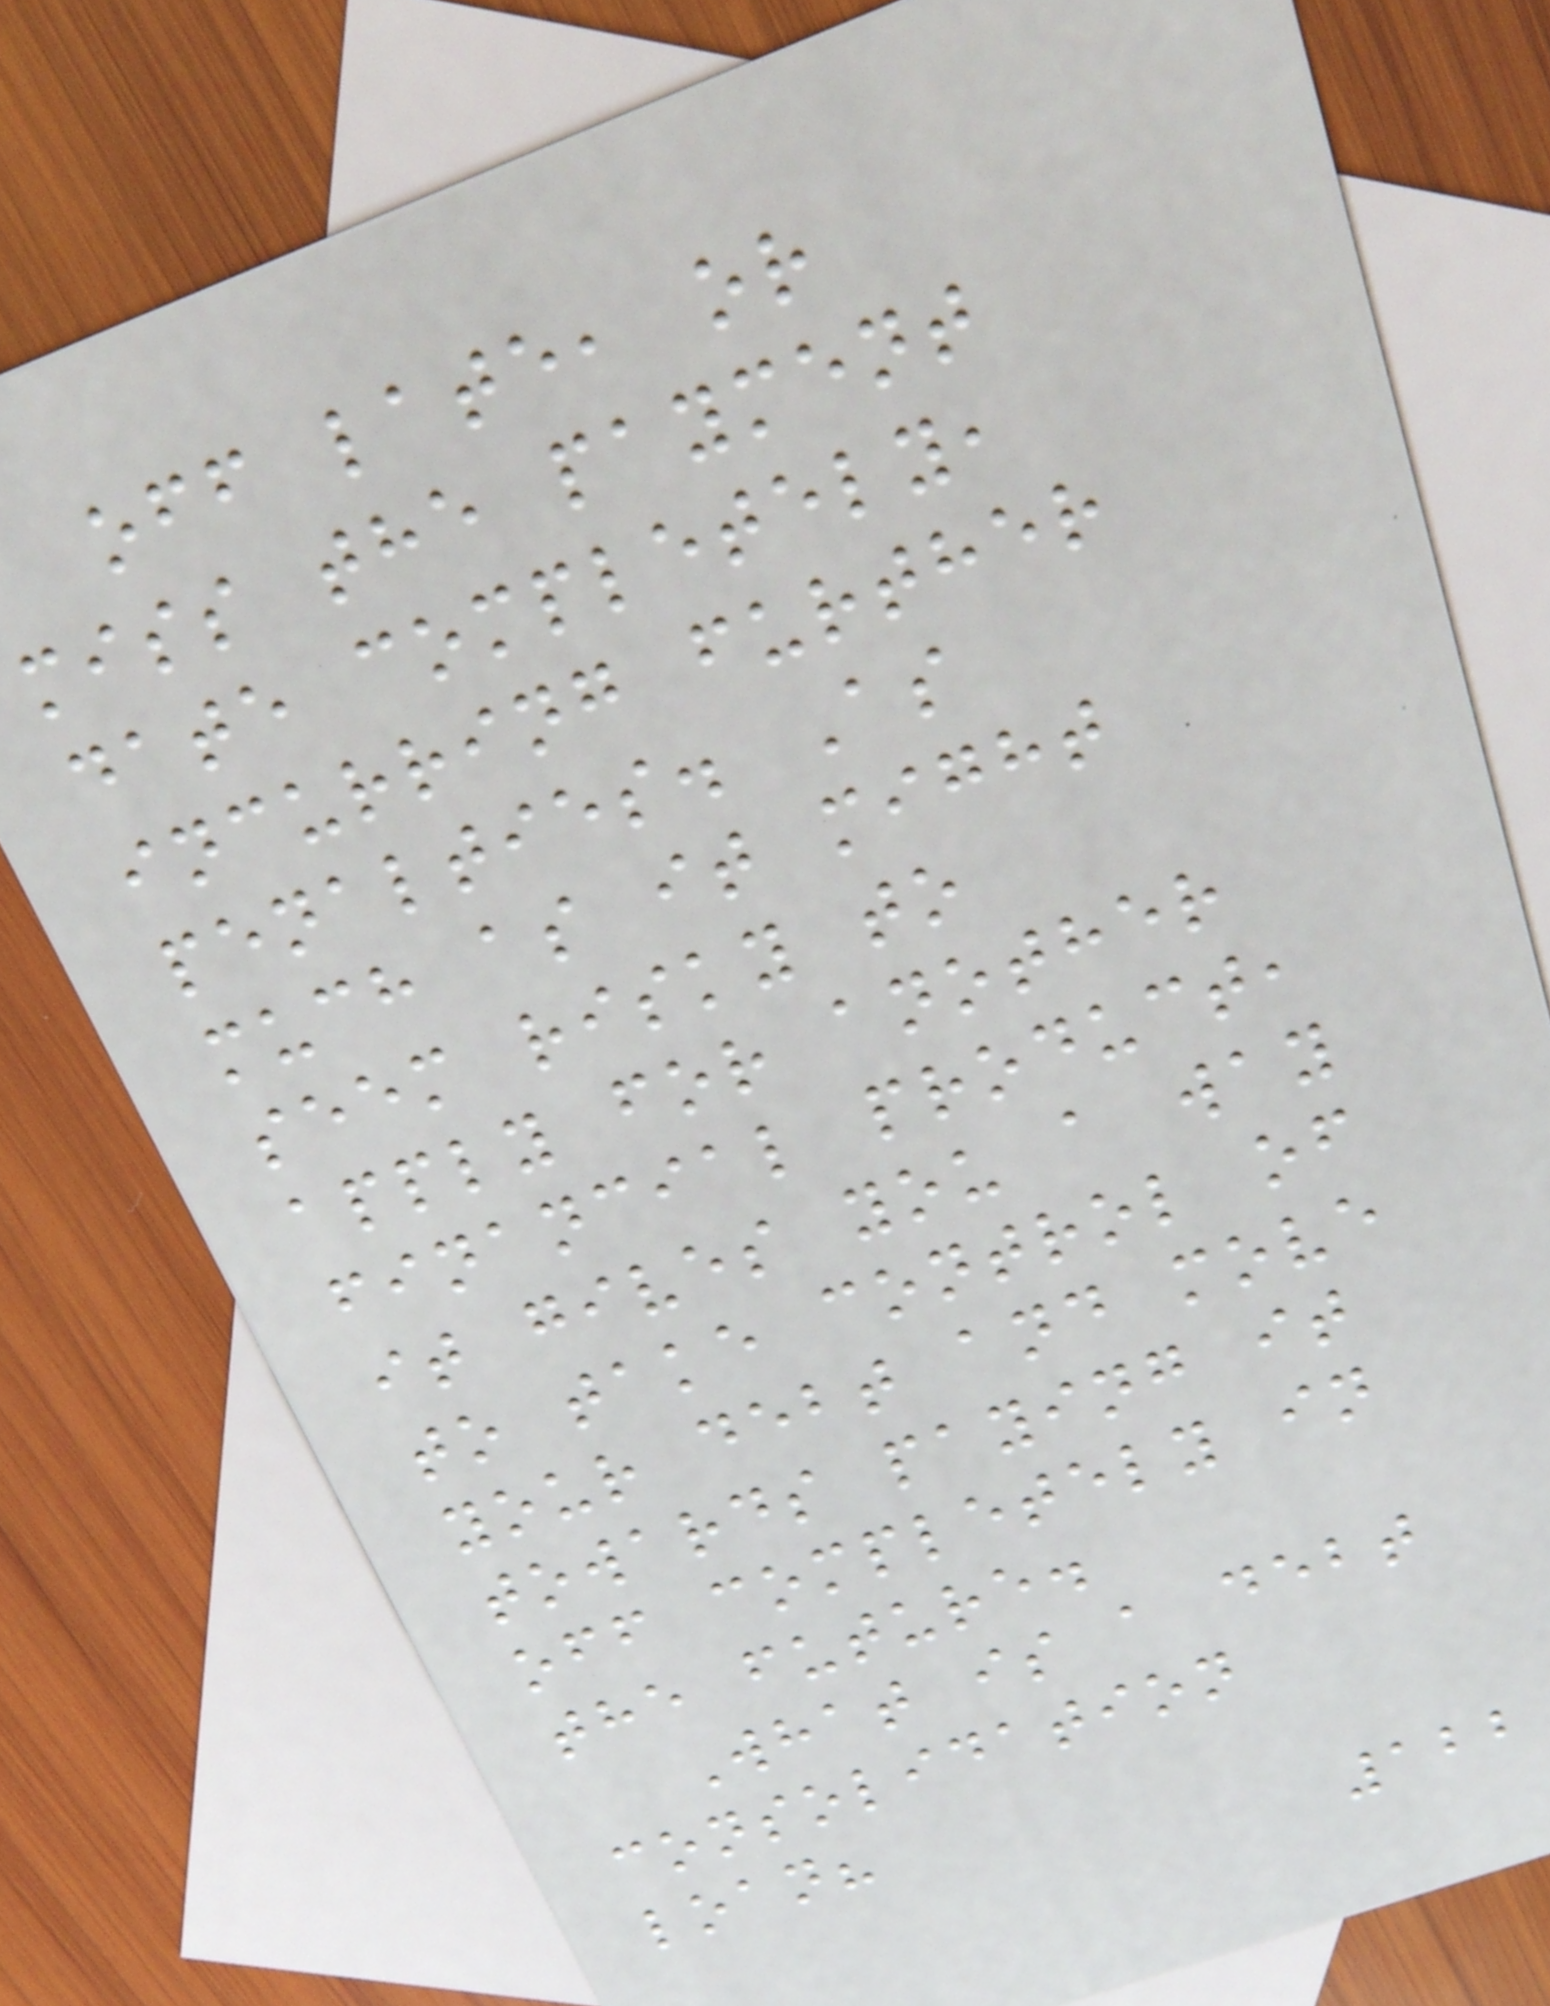off late, or
miss the payment
date completely,
incurring further
penalties. As
much as it might
seem risky to
apply for another
financial product,
it gives you a way
to take control of
your debt and move
towards paying it
off completely in
the future.
What is a debt
consolidation
loan?
122
